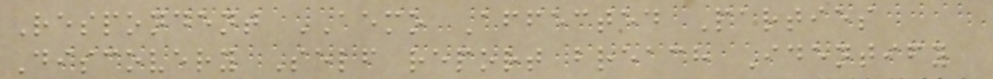Respondent AEMO Affected Parties
Discovery Self report breach Identify
